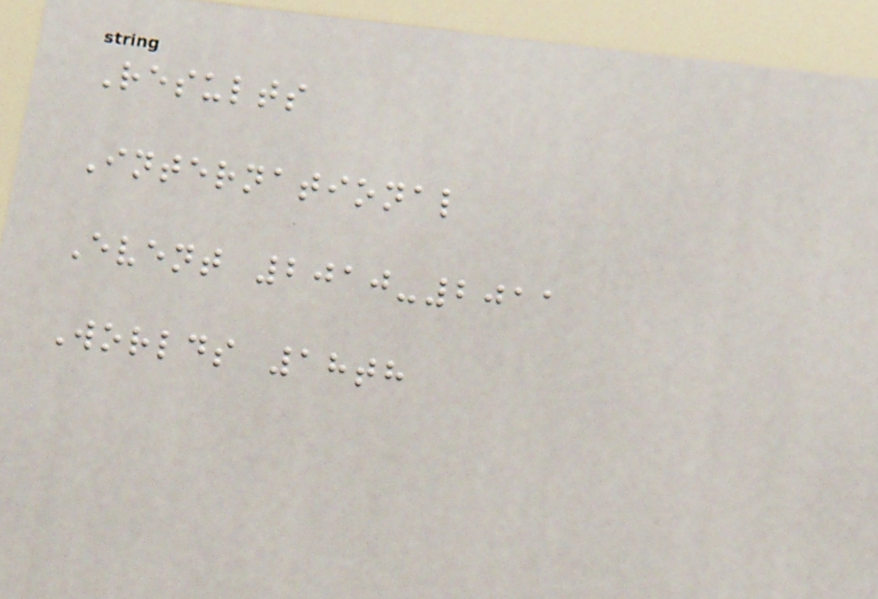Results
International
Event 2010-2011
Worlds 18th
